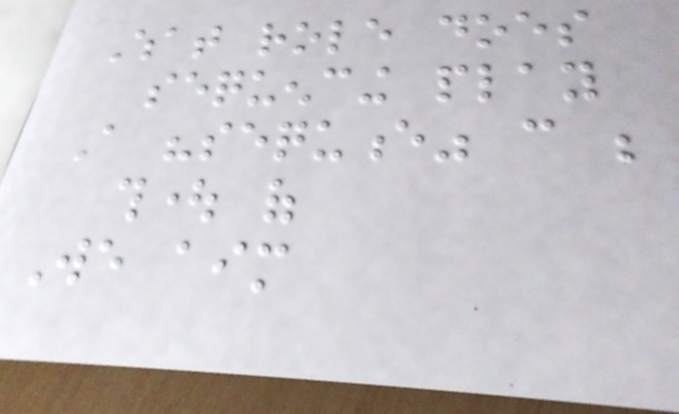What role does
sequencing play
A "sequence" can be
thought of
We aim
